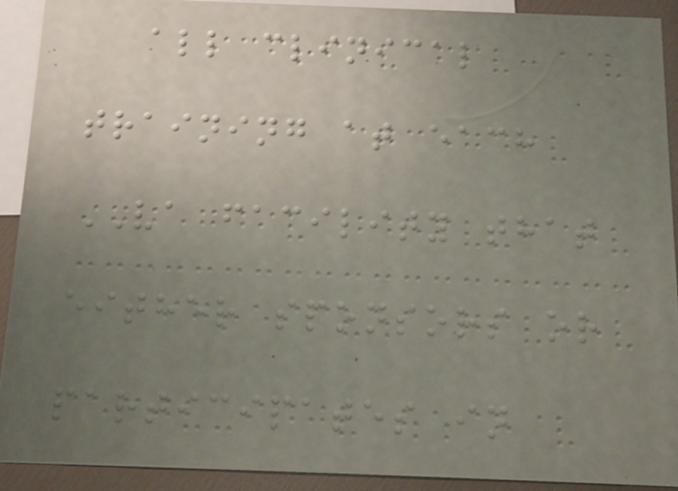all clinical
training at each
VA facility that
either sponsors or
participates in
